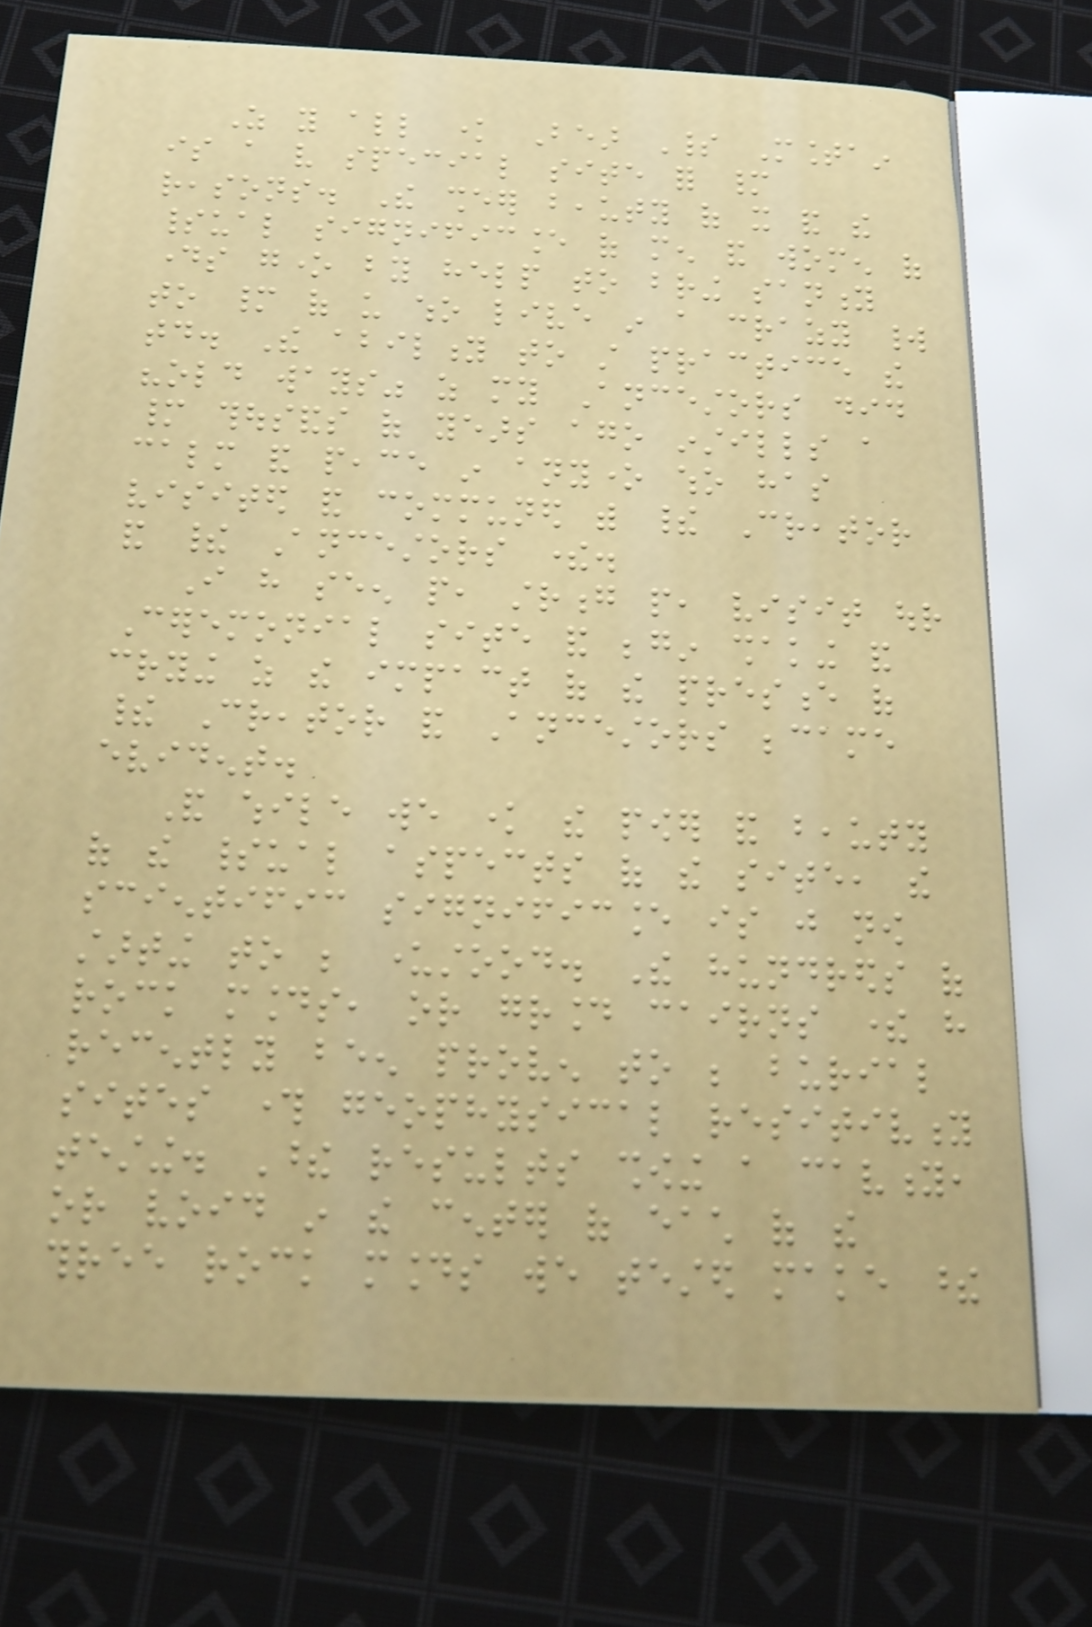As you all know Bear Spirit Mountain
is a very special site for many
reasons. The sheer beauty of it and the
spiritual significance of men and women of
days gone by help to bring sanity
to many of us who live in a crazy world
today. The ability to still practice the
"old ways" as my Ancestors did
many thousands of years ago instills a
calm and peace in anyone who has
visited and communed with their Creator
and their Ancestors there.
I have seen people, strong people, visit our
Ceremonial site and begin shaking and
crying as the impact of the presence of
their Creator and Ancestors became
evident.
And while we know the power and beauty
of the spiritual aspects of the site, the
scientific significance is just now
starting to be understood. The hundreds of
rock mounds, or ground cairns there have
recently been proven to be burial
sites through geophysical resitivity
testing. These results showing a cavity,
or void in the center of each of the
three rock mounds we tested make these
